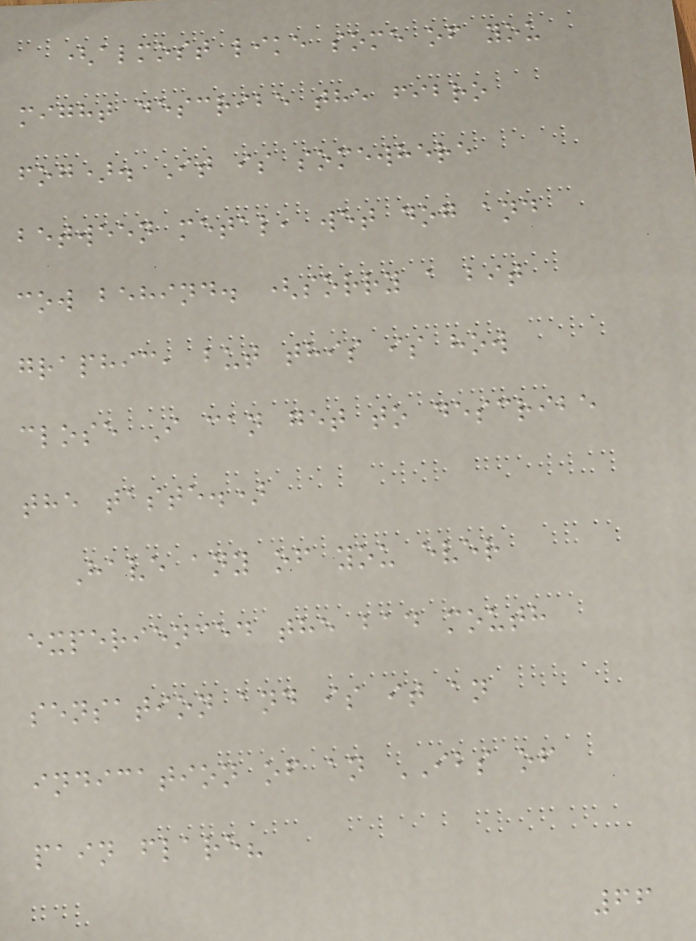(almost like some of you
might describe the fibro
fog). It is somewhere
between metal, wet dog and
cow behind. (sorry a bit
graphic, but this is how
close I can get to describe
the taste.)
Have any of you ever
experienced the bad mouth
sensation and is it an
indication of an IBS of
pain flare?
66
